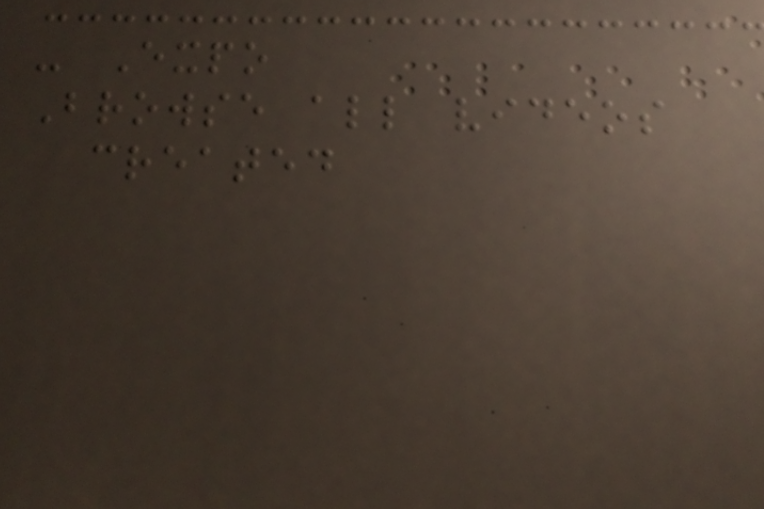- Expo
Browse all videos
created
